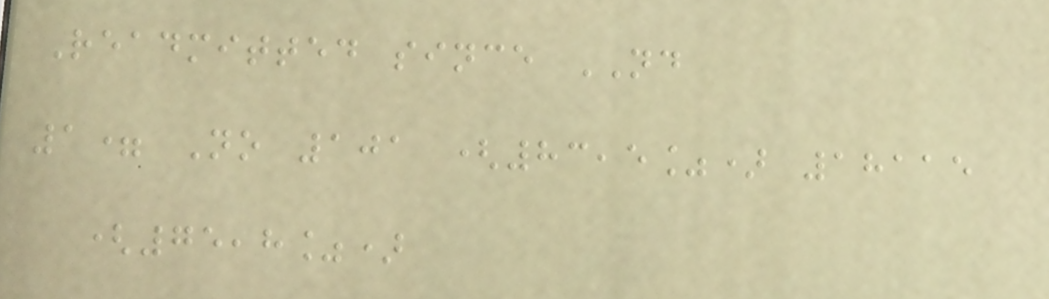Readmitted since ND
1= No 101 (83,5%) 18115
(75,8%)
